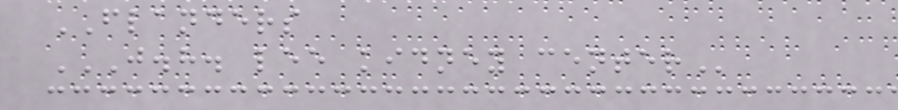FLANDERS
J.H. LEE KIDNEY CENTER
